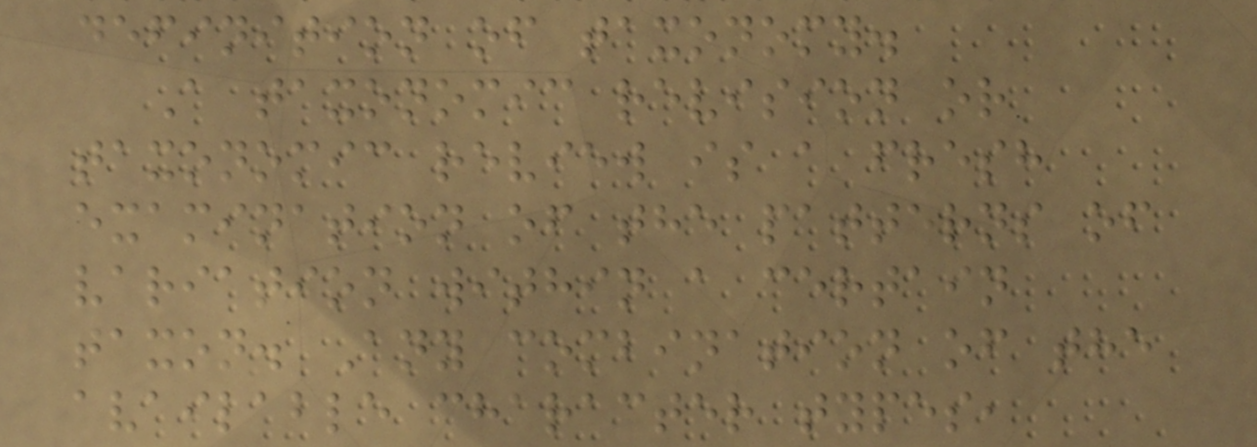definition of taxonomy.
A taxonomic revision or
taxonomic review is a fresh
examination of the patterns of
variation within a certain
taxon. Any combination of the
available character types,
